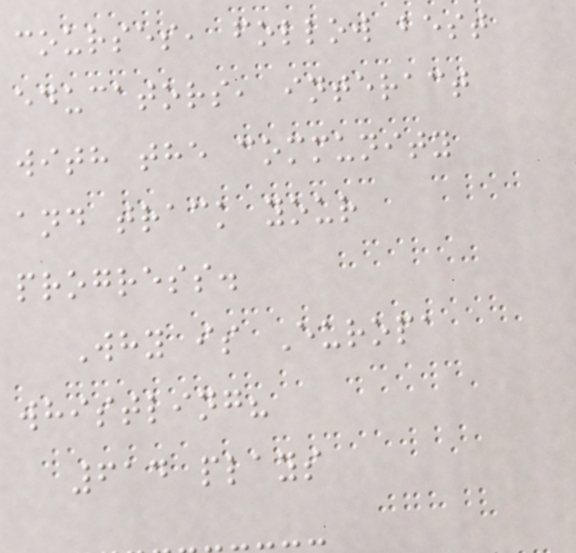courses, follow best
educators, interact
with the community
and track your
progress.
Why is Europa
whistling?
614 plays
